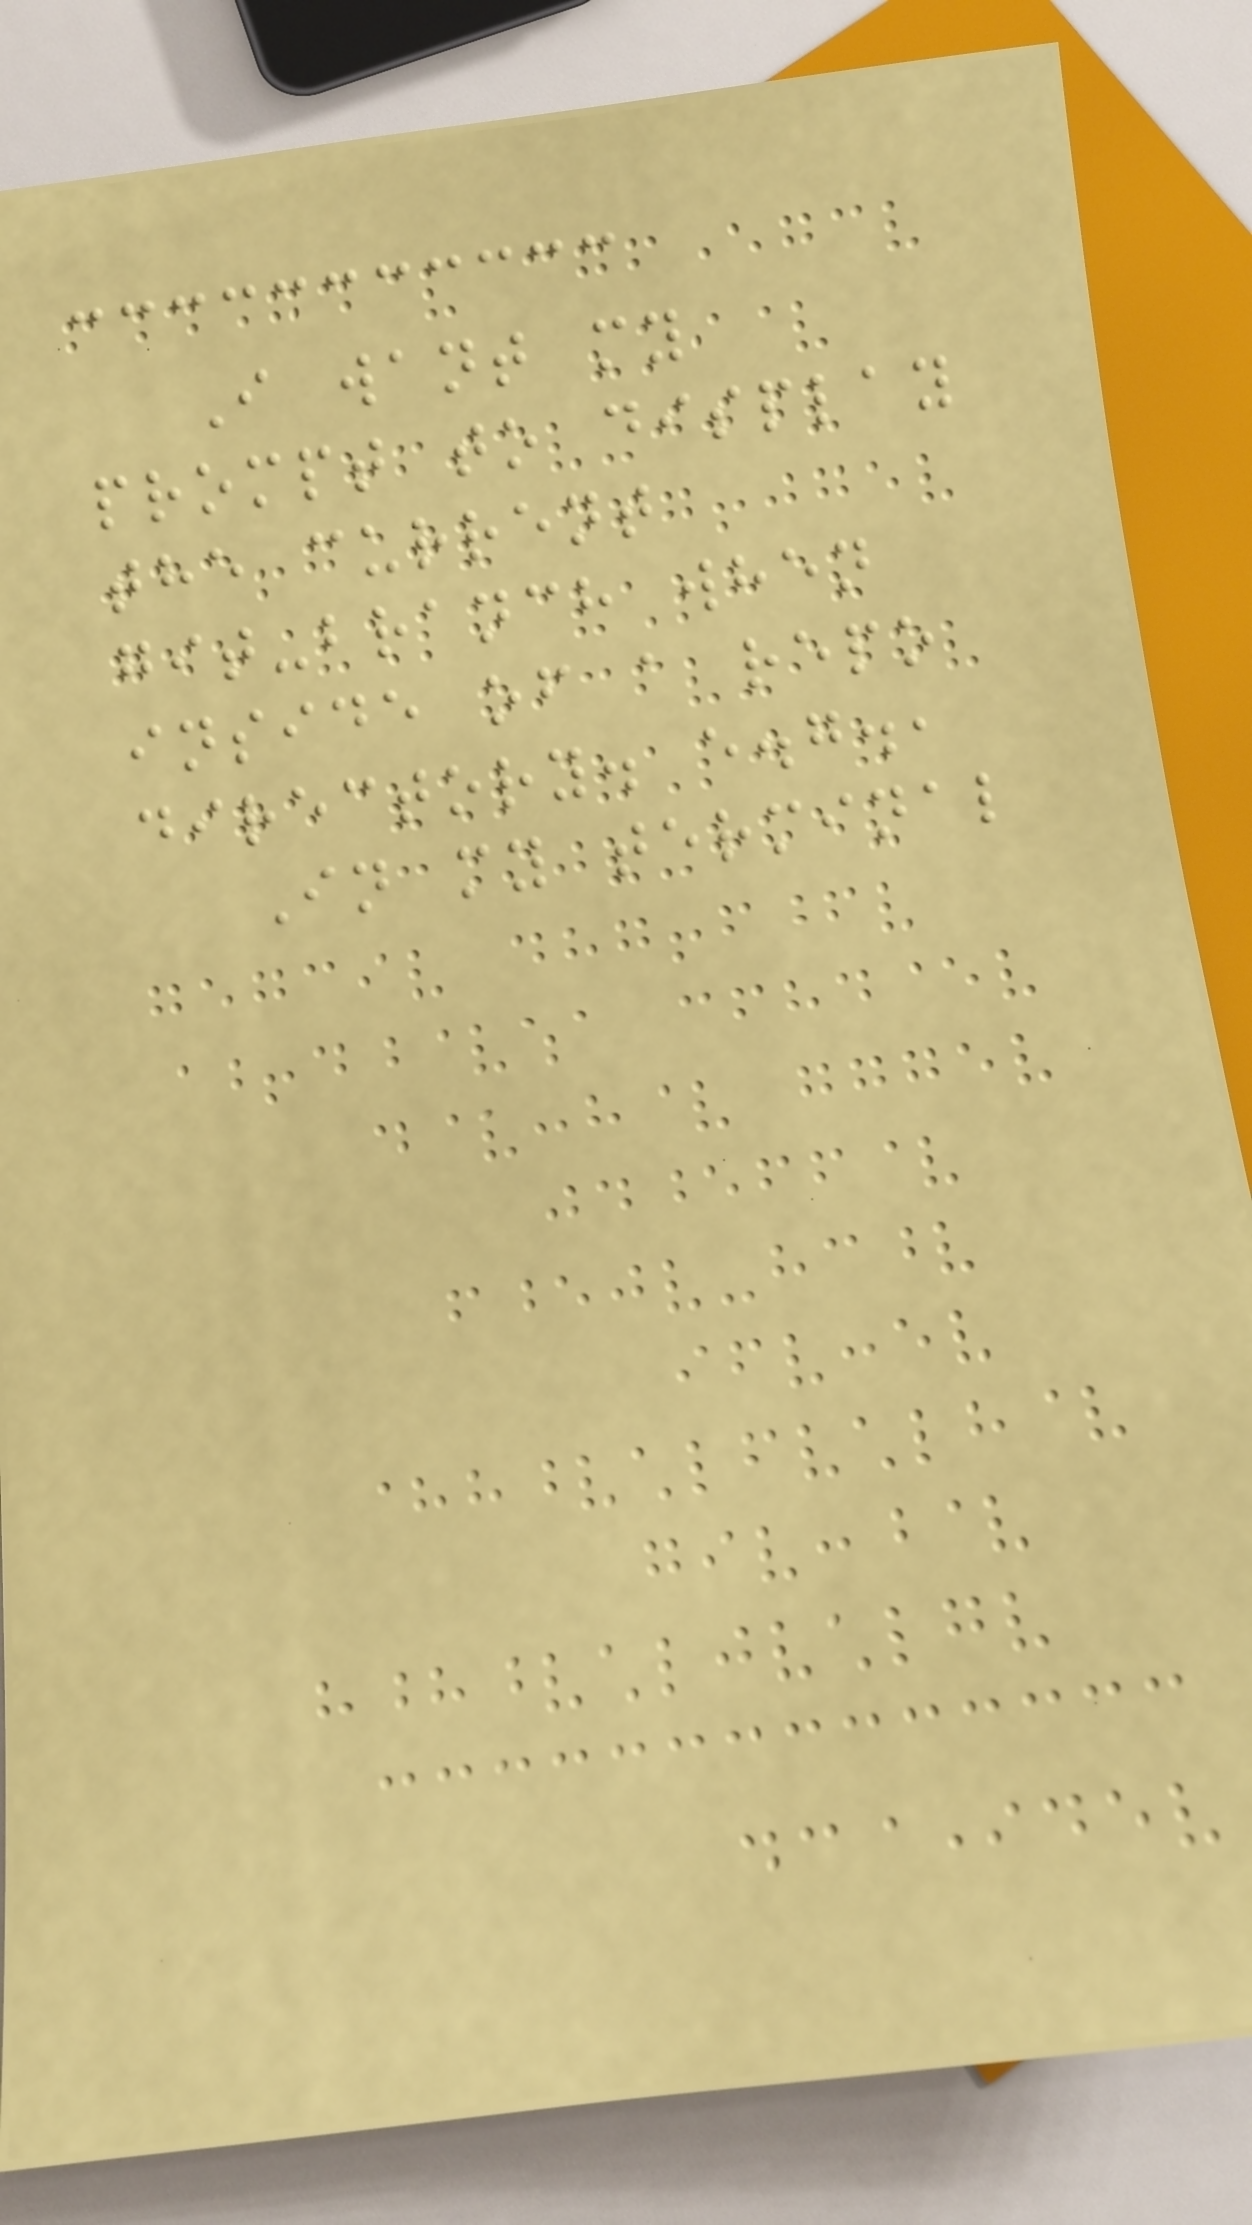I want my
prompt to display
the current
git-branch when
inside of a repo
directory. e.g.,
In my terminal
